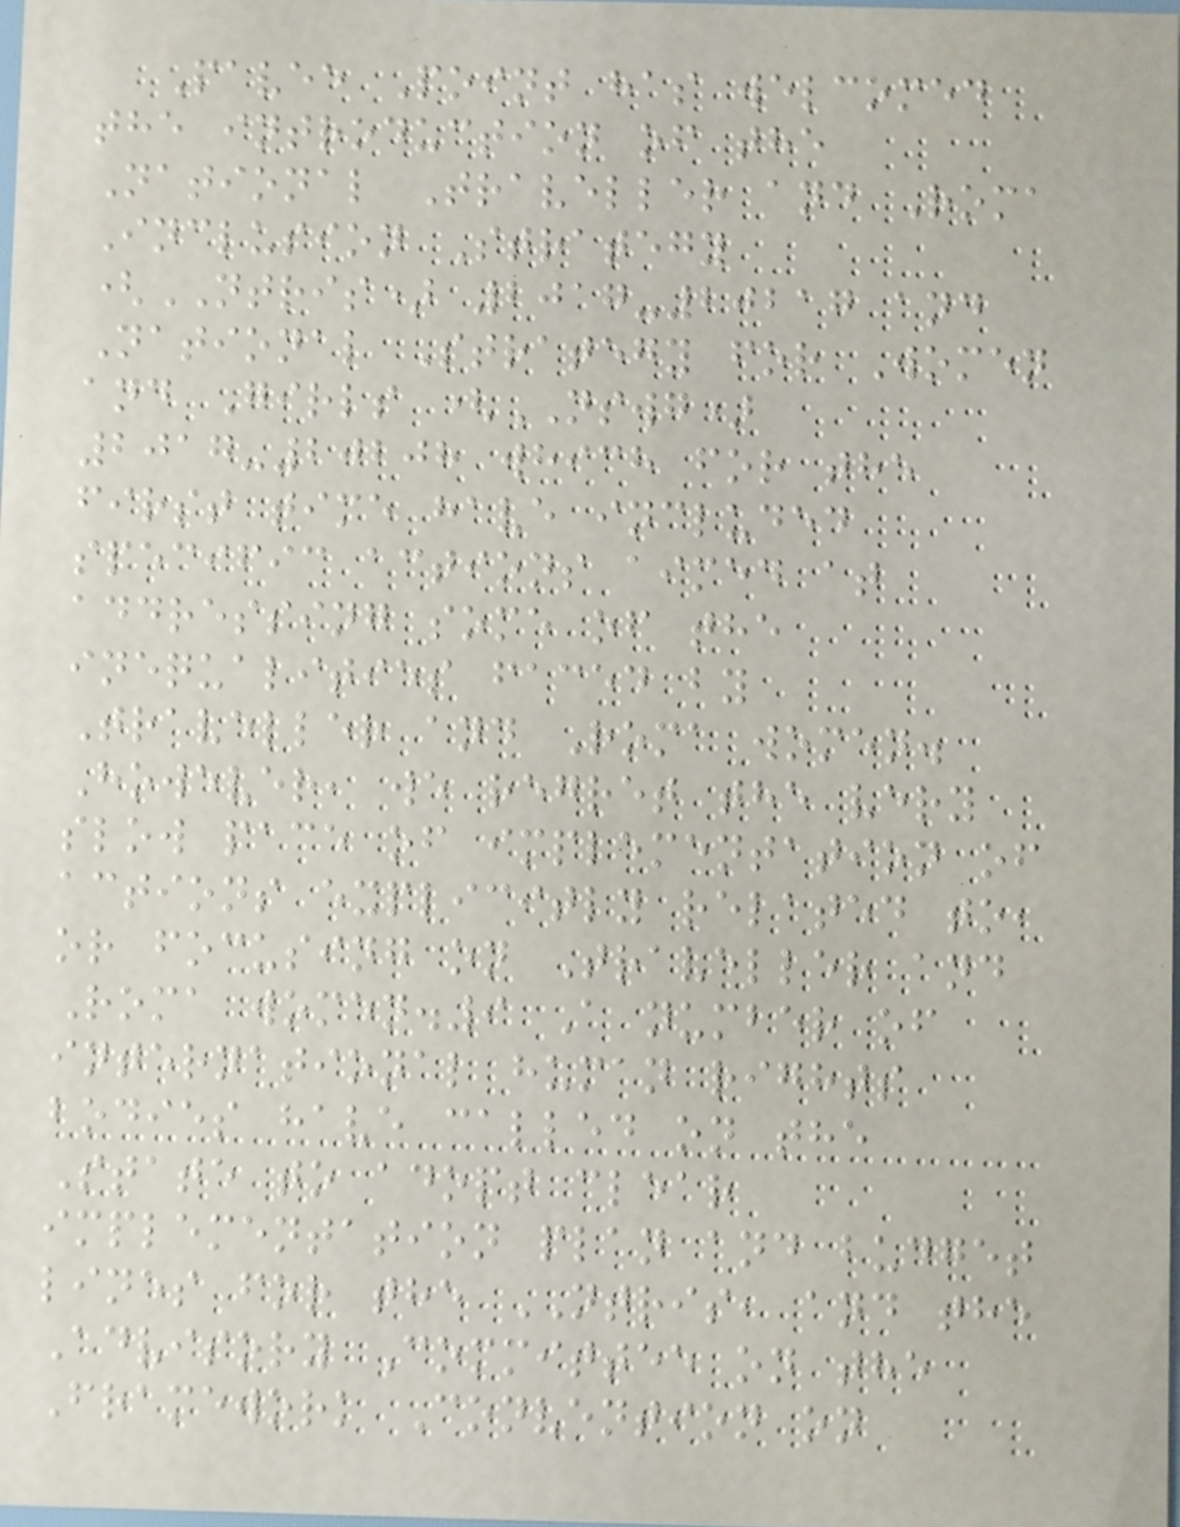Pavee Point has welcomed
the introduction of the
National Traveller and Roma
Inclusion Strategy
(NTRIS) 2017-20217 and
National Strategy for Women
and Girls (NSWG)
2017-20208 which for the
first time have included
specific actions aimed at
addressing some of the
inequalities faced by
Traveller and Roma women.
However, we regret the very
slow pace of implementation of
actions explicitly related to,
or focusing on Traveller and
Roma women.9 A number of
international human rights
bodies have called on the
State to adopt clear
implementation plan and budget
lines for the NTRIS, and the
Advisory Committee on the
Framework Convention on
